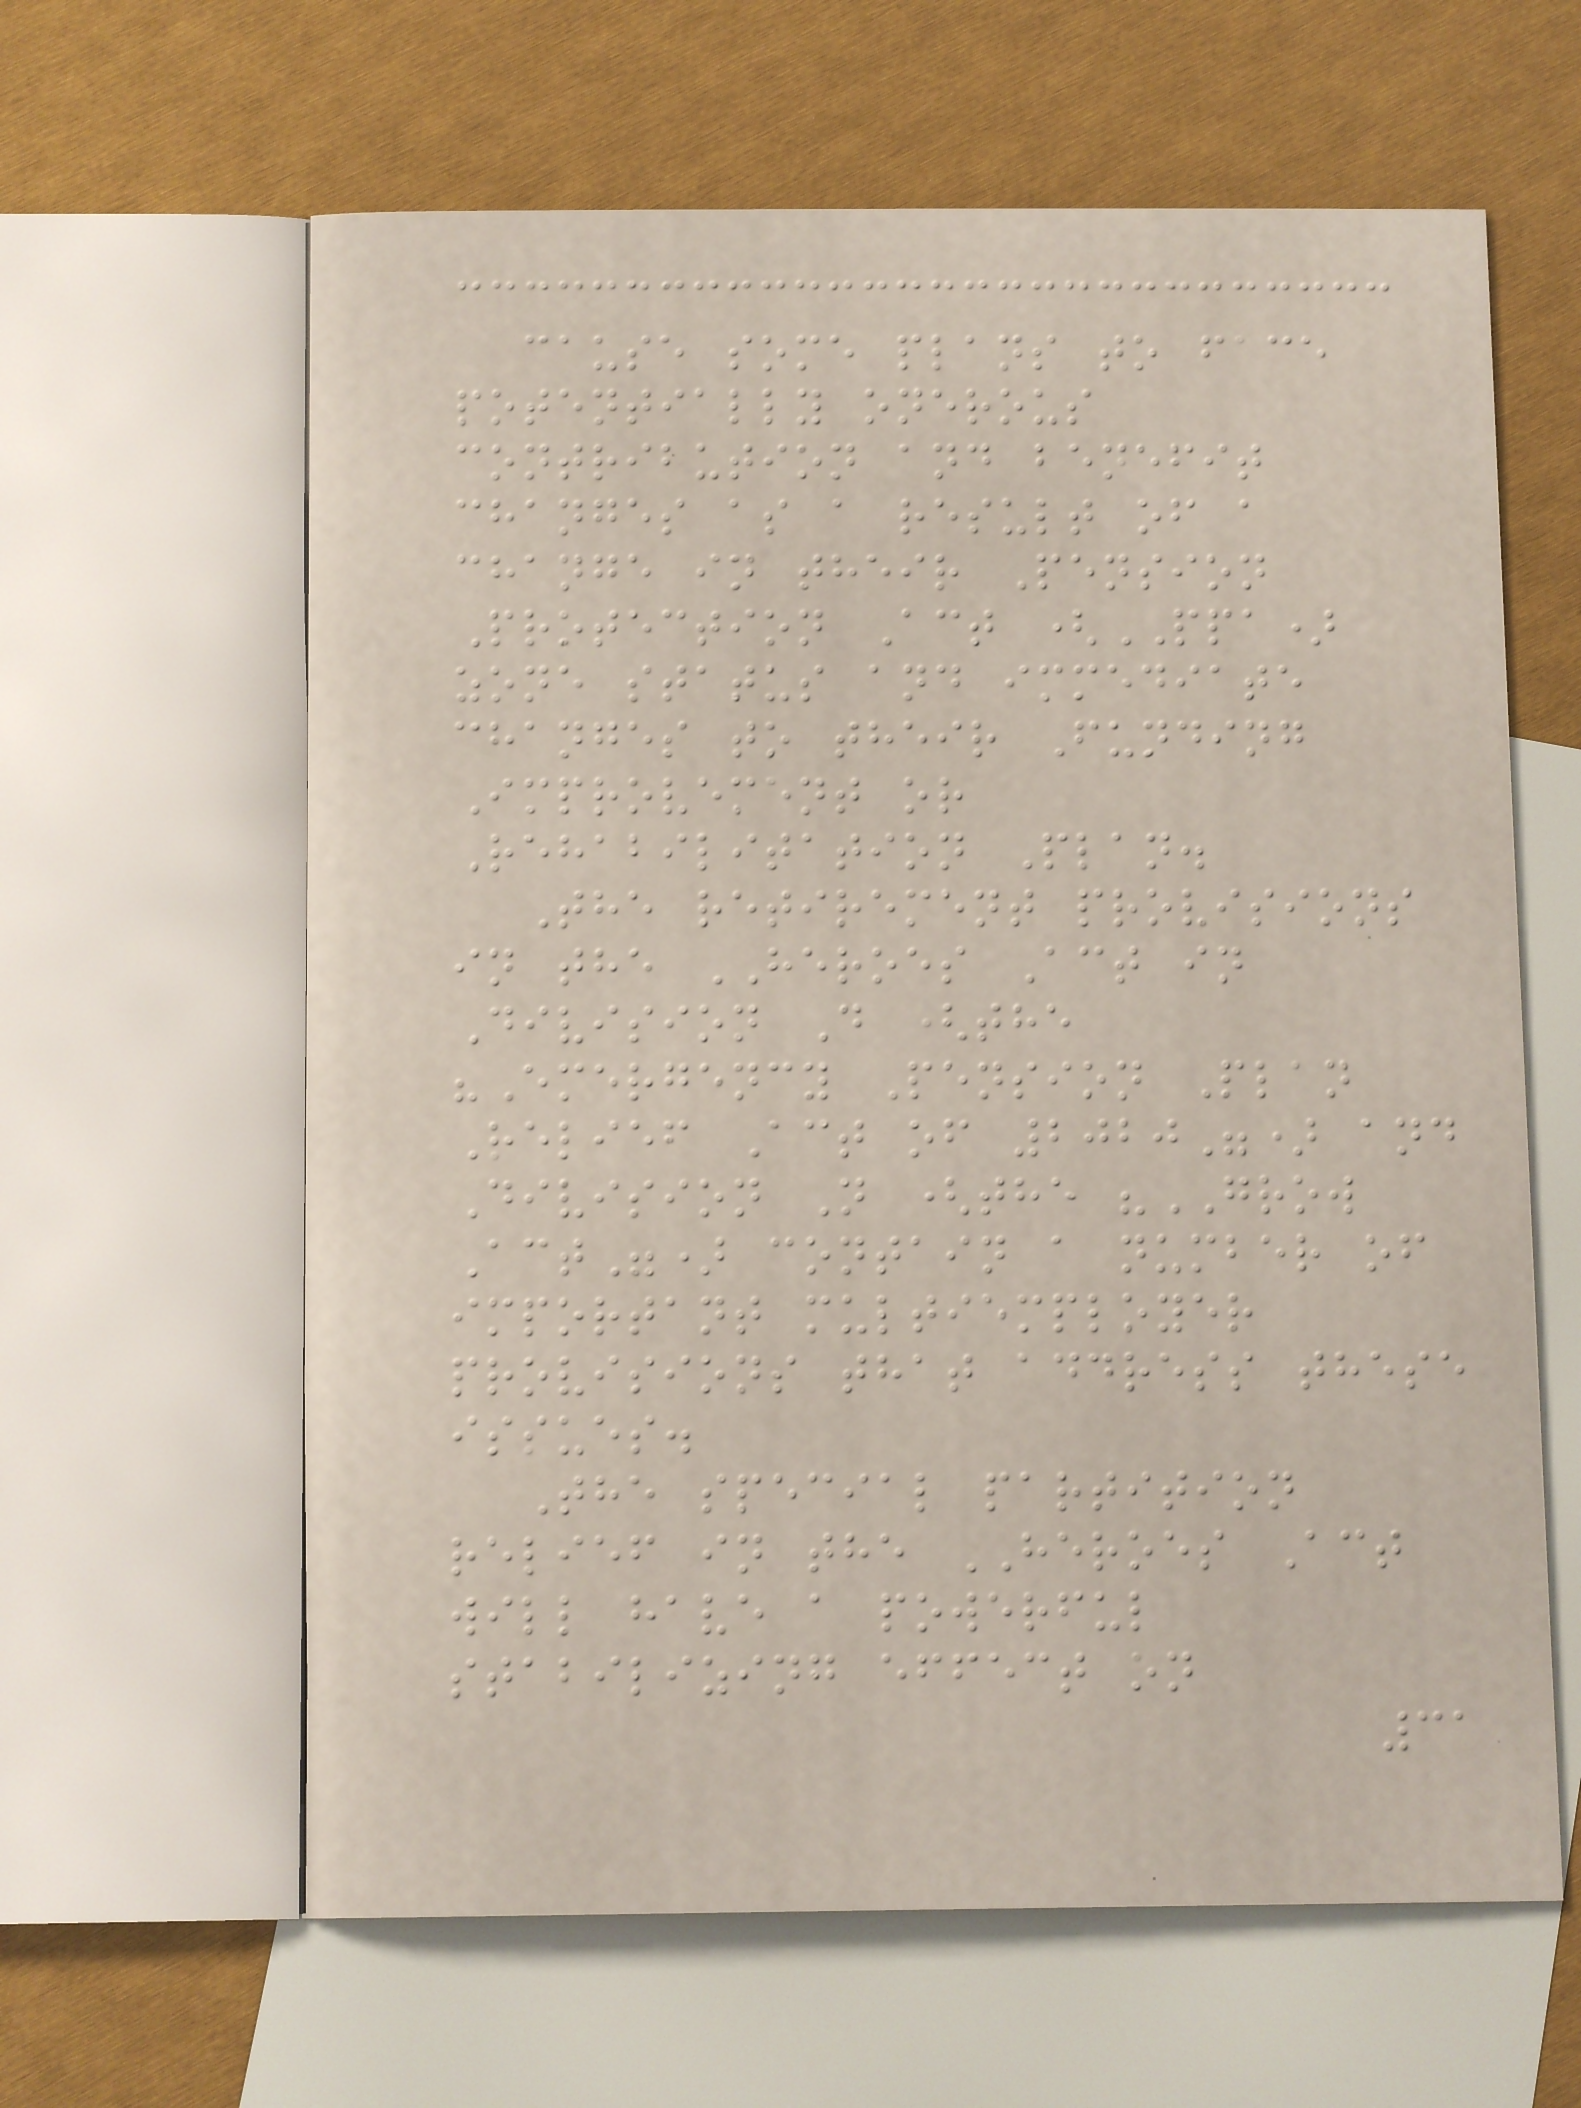cause some plans to face
potentially onerous
contribution and benefit
changes as a result of a
change in their Pension
Protection Act (PPA)
zone status and immediate
changes to their Funding
Improvement or
Rehabilitation Plan.
The retirement provisions
in the HEROES Act in
Division D (the
"Emergency Pension Plan
Relief Act of 2020") and
Division N (the "GROW
Act") contain a number of
important multiemployer
provisions that address these
issues.
The special partition
relief in the HEROES Act
will have a powerful
stabilizing effect on
31
